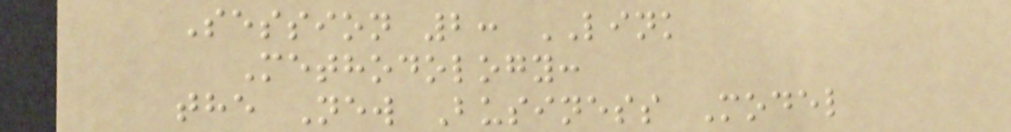Session 2: LINK
Methodology:
the New Business Model
